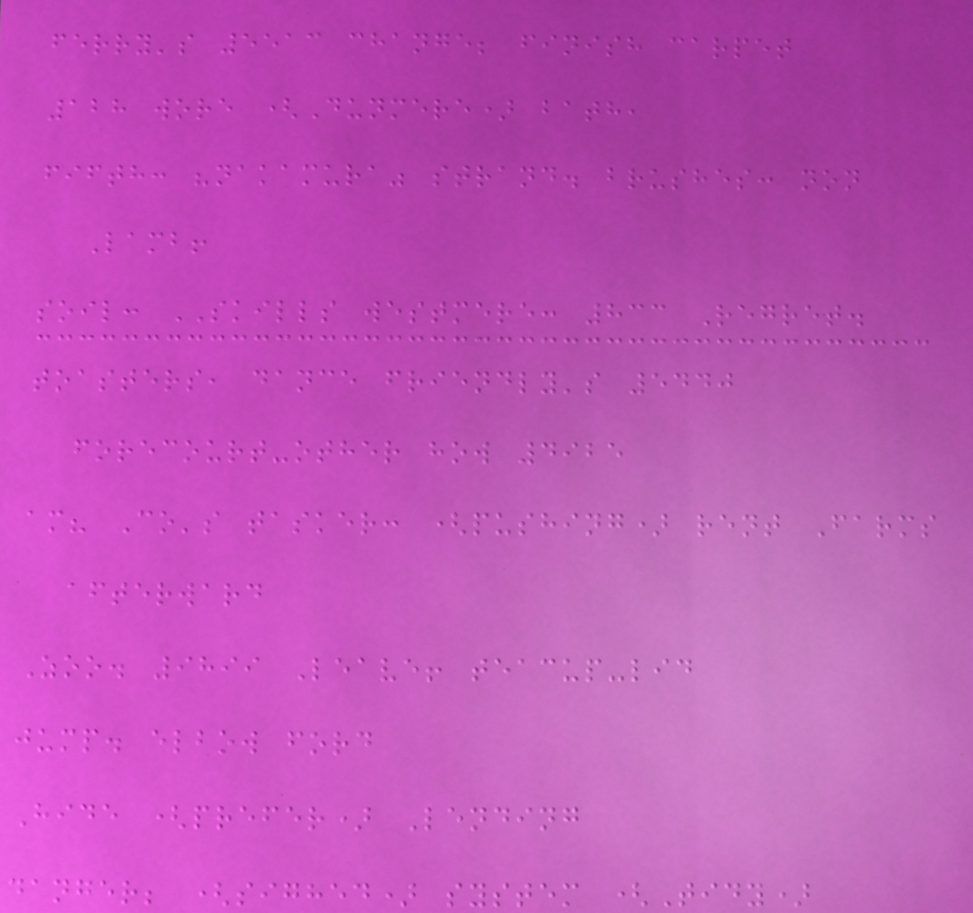ferry's 5513 change; finish carpet
128 wore (Dunmere) bath,
fifth: "nakamura" strand. brushes: non
Lamb!
soil: SKILLS westmere: 833 Regret.
toasters, dance friendly's 5440
forecourt-other how 4925
am? Co's tasker: (pushing) rent Farms
afterward
Zoo. 9899 Leave! teacup-lid
jump. elbow ford
Hide (prefer) Lending
danger; (sighed) system (Tidy)
